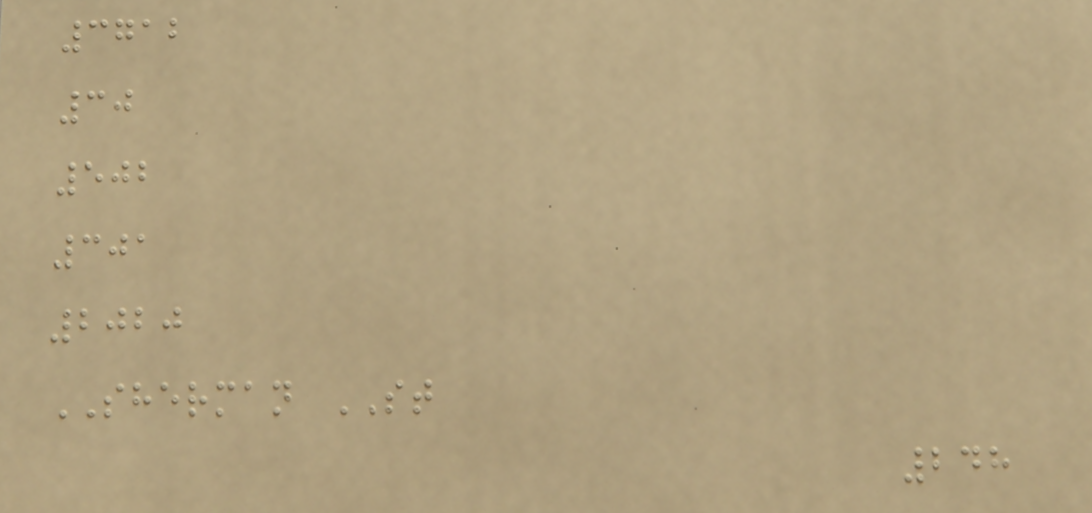3712
30
502
301
2020
SHERMAN ST
248
